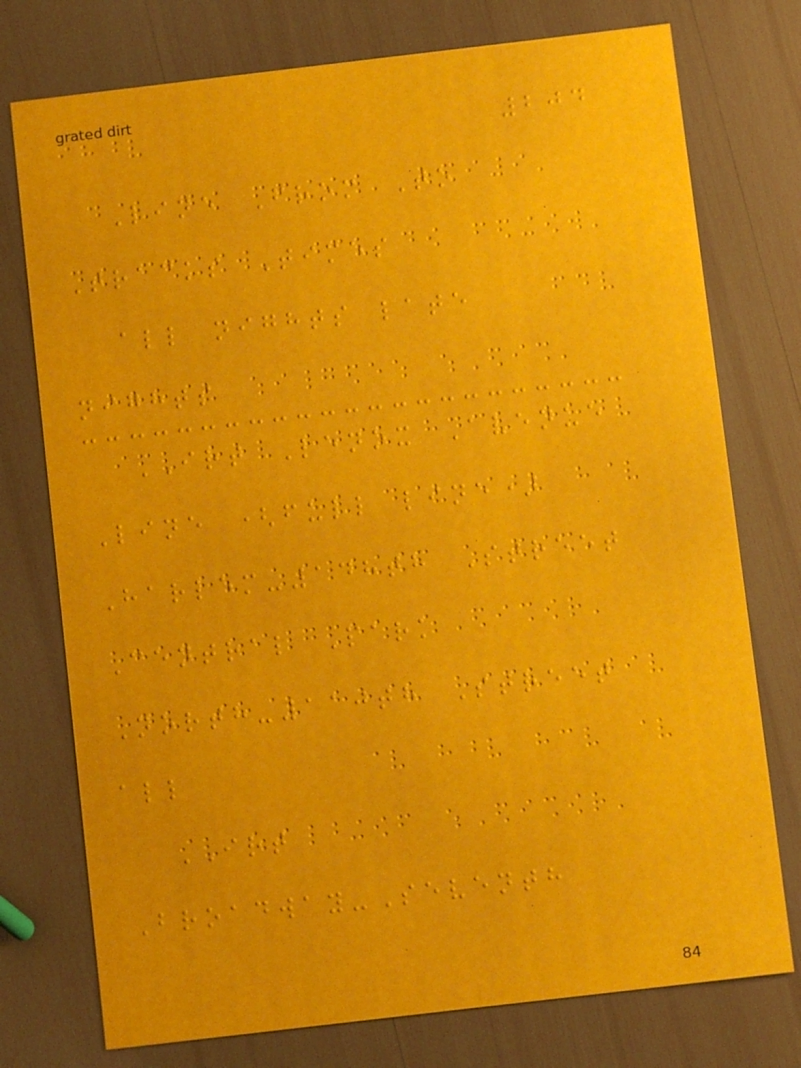204
Line From To
Tracks Times
all nights late
nights
IRT Lenox Avenue
Line (full line)
Harlem-148th Street
Central Park
North-110th Street
all
IRT
Broadway-Seventh
